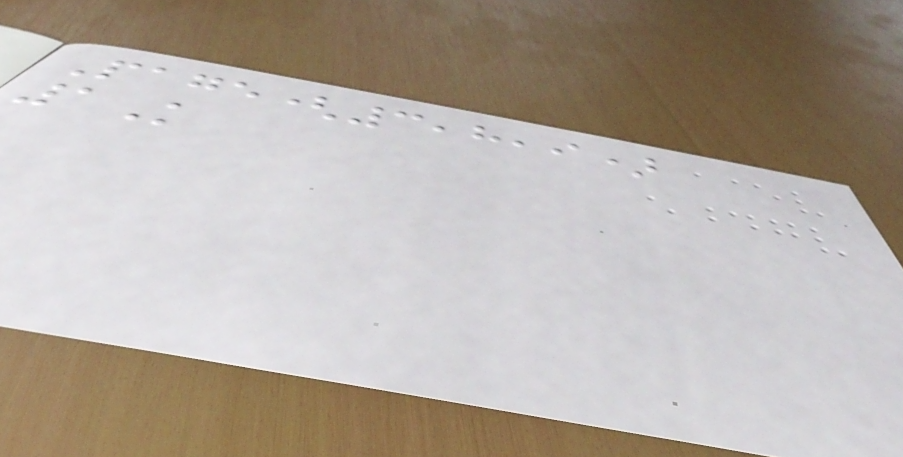Page(3,8,9)
1K
